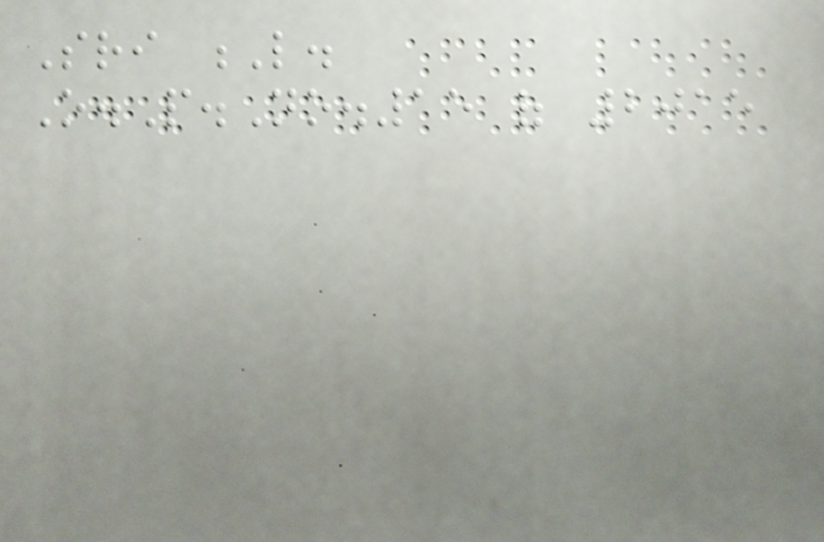Sri L.
O.P.No.15 of 2015
